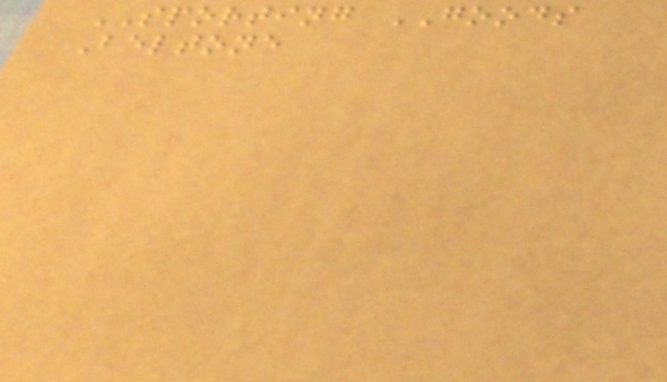SPORTING GOODS
Beltone
